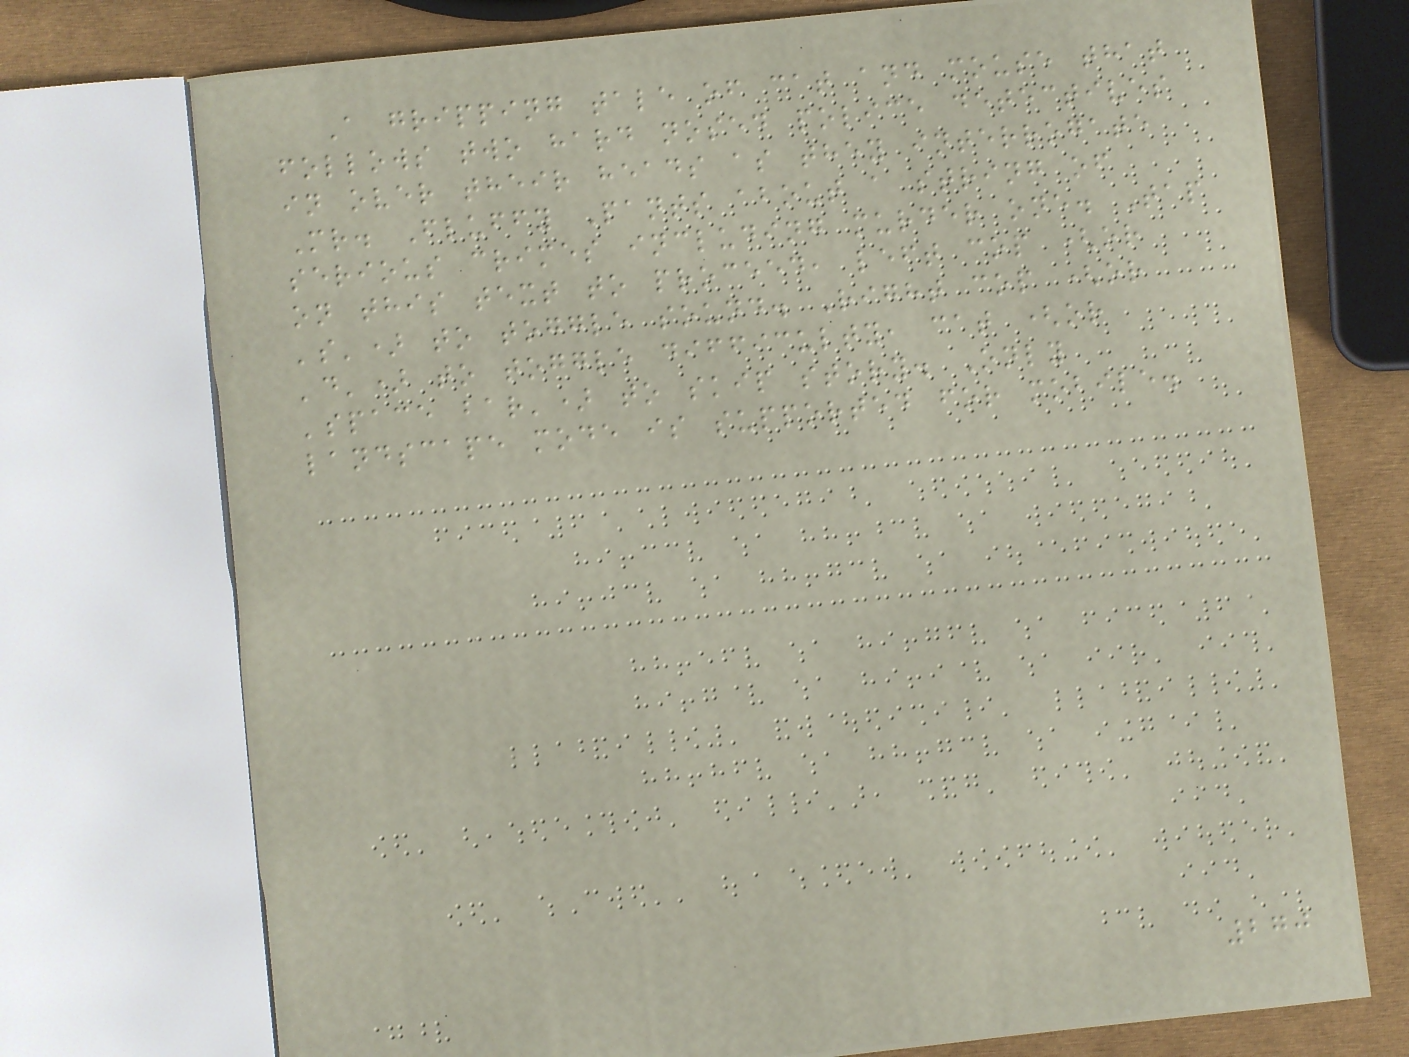A gripping tale of cat and mouse that
follows two hard nosed police detectives
in over their heads as they interrogate
Mr. Fluffy Pants about a string of
serious crimes including murder one. Tap
on this text to proceed, left cop (or
's') to toggle sound. Right cop (or
'd') to toggle difficulty, cat (or
'space bar') to skip story. Only
landscape mode is supported for mobile.
270
